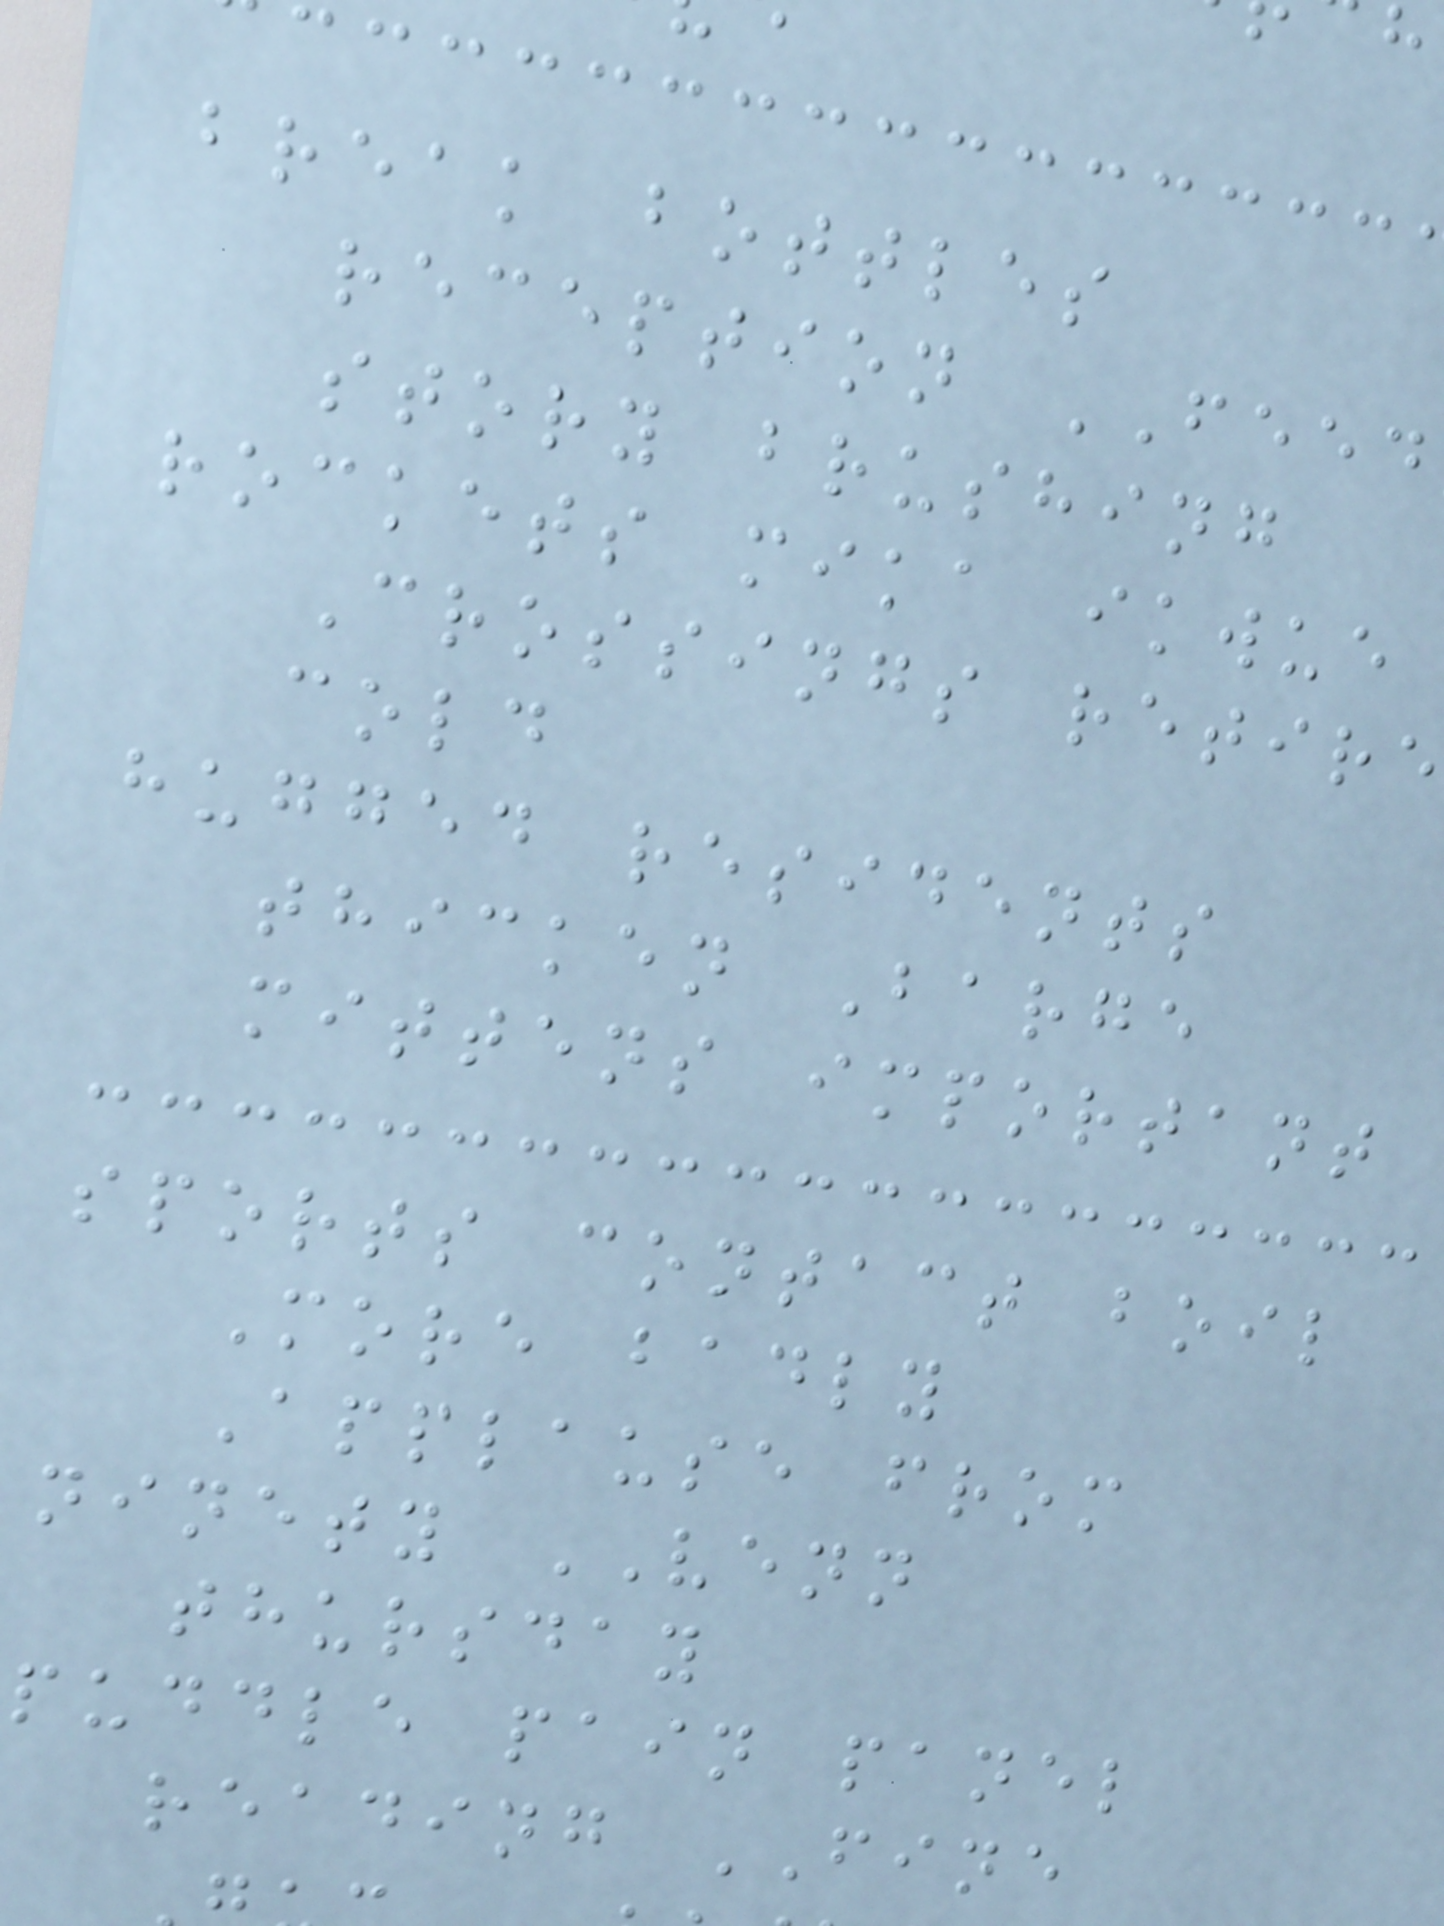break bottles
reception FEED
story brushing
rockets mika ikwue
Crossings retire
cold
hugged residents
thicken Barge
mittens important
sports contact boil
More badly
Applause from
ninety VENN
thursday
puddle pain panel
reading FINE
